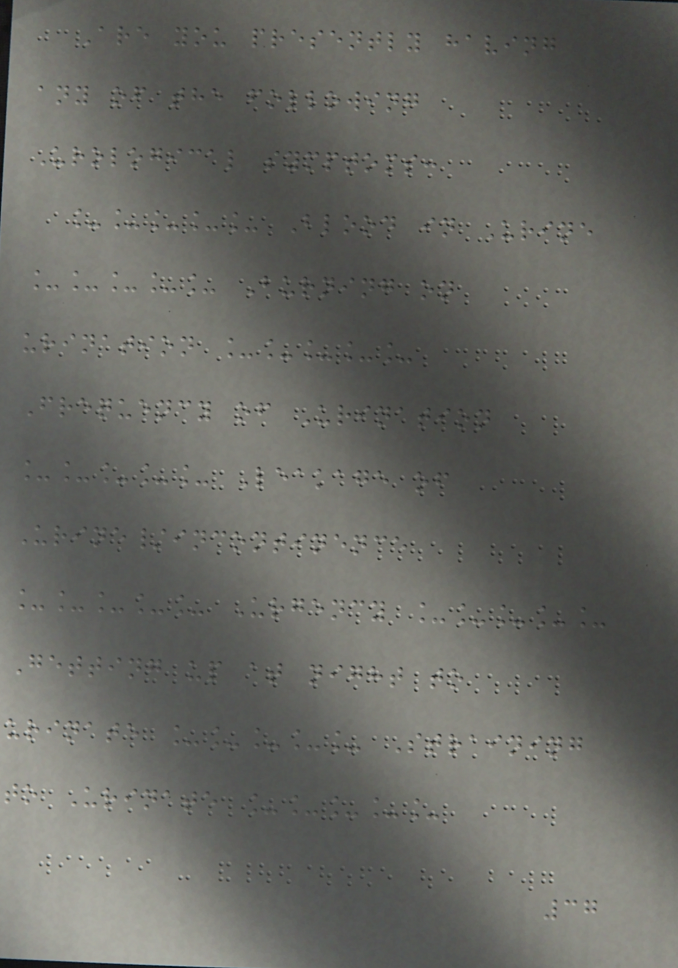Are you presently having
any of the following
Urological symptoms:
_____ Blood in Urine
_____ Burning on
urination _____
Frequency of Urination
_____ Leakage of
Urine/incontinence
_____ Urgency _____
Getting up at night to
urinate _____ Straining
to Urinate _____
37
